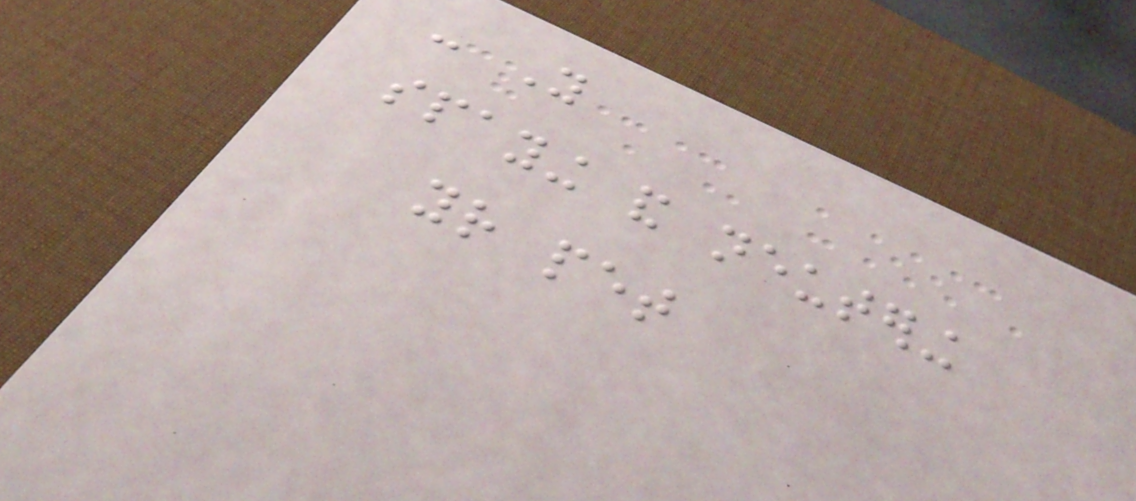- You
spaying and neutering
your pet
